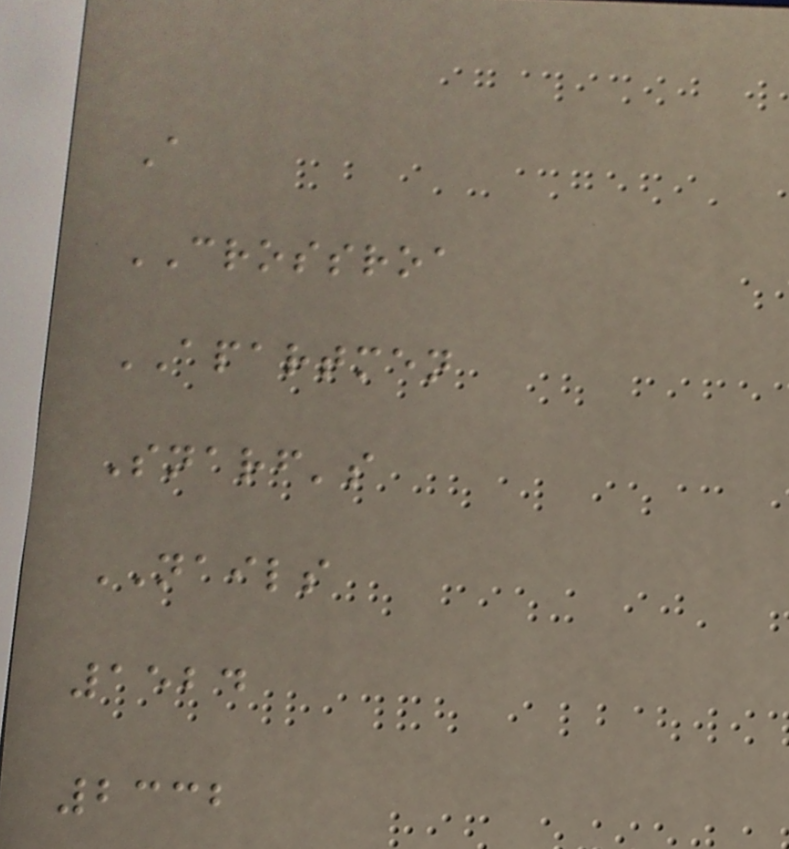A
CROSSROA
APARTMEN
Snarf's
NAILS
1524
2332
